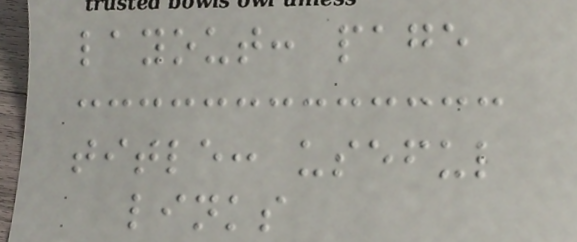layout: page
title: useful
links
